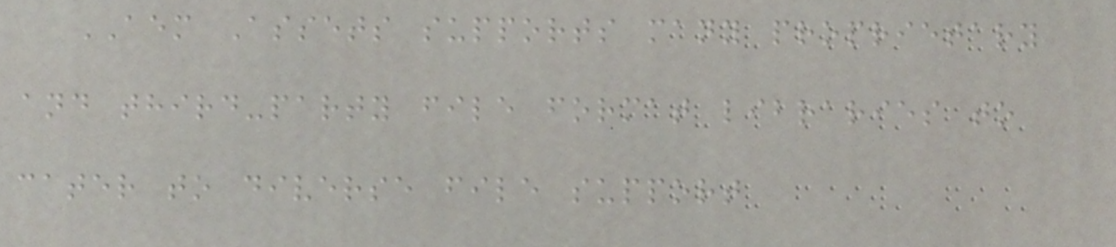AEM Assets supports many proprietary
and third-party file format libraries to
cater to diverse file support
